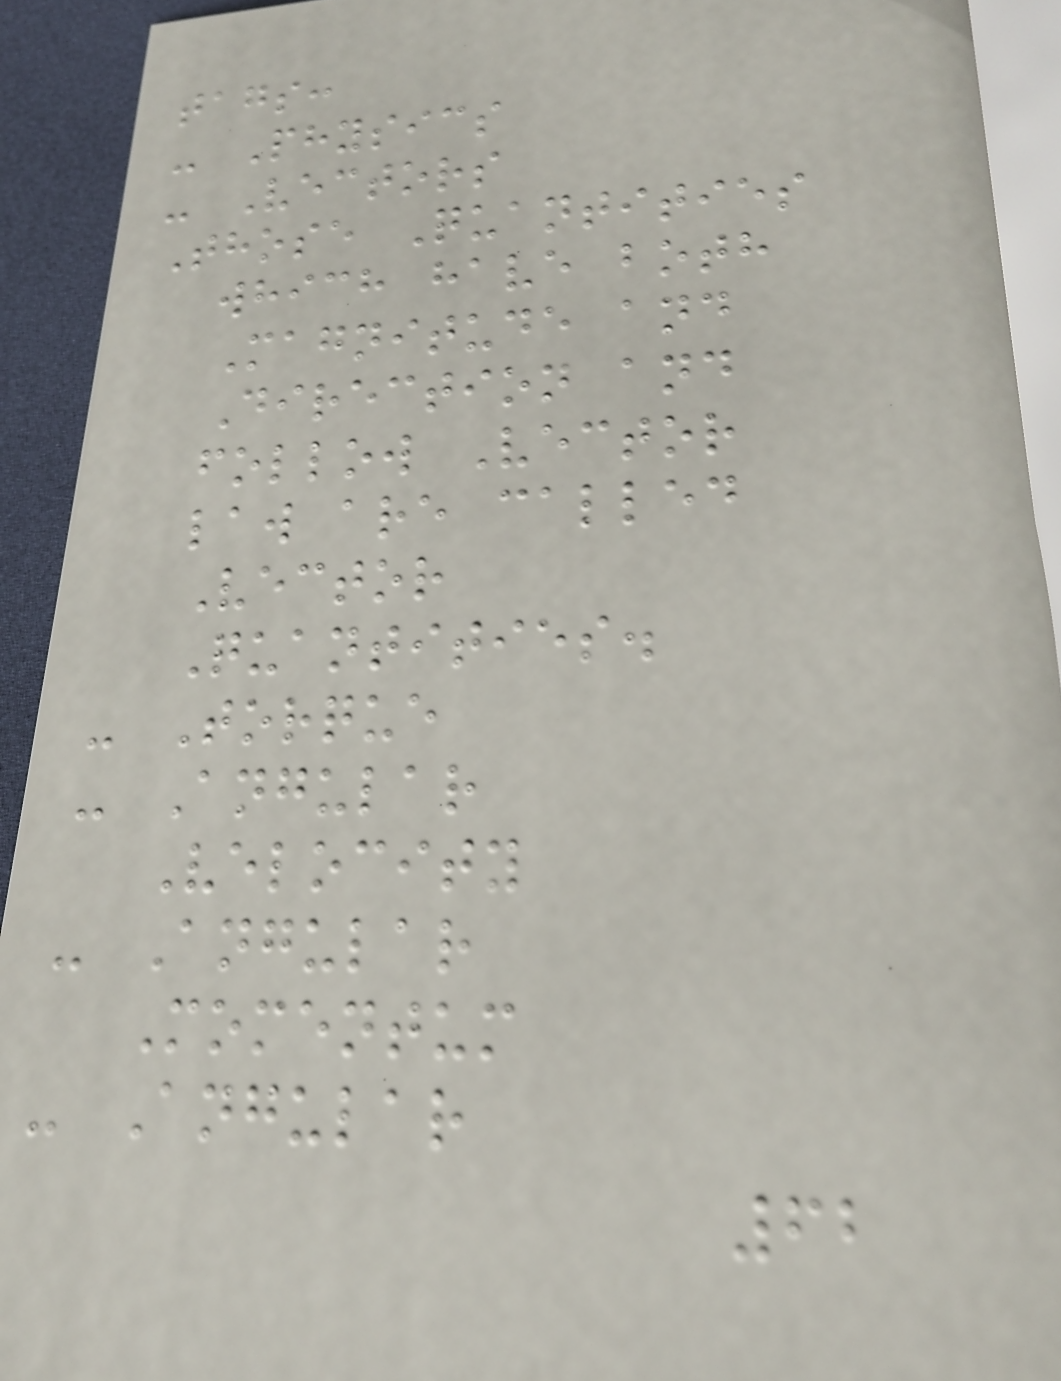tags:
- Physics
- Vectors
Those Quantities
which have both
Magnitude and
Direction and
follow Vector
law are called
Vector
Quantities.
- Torque
- Angular
Velocity
- Angular
Momentum
- Angular
62
